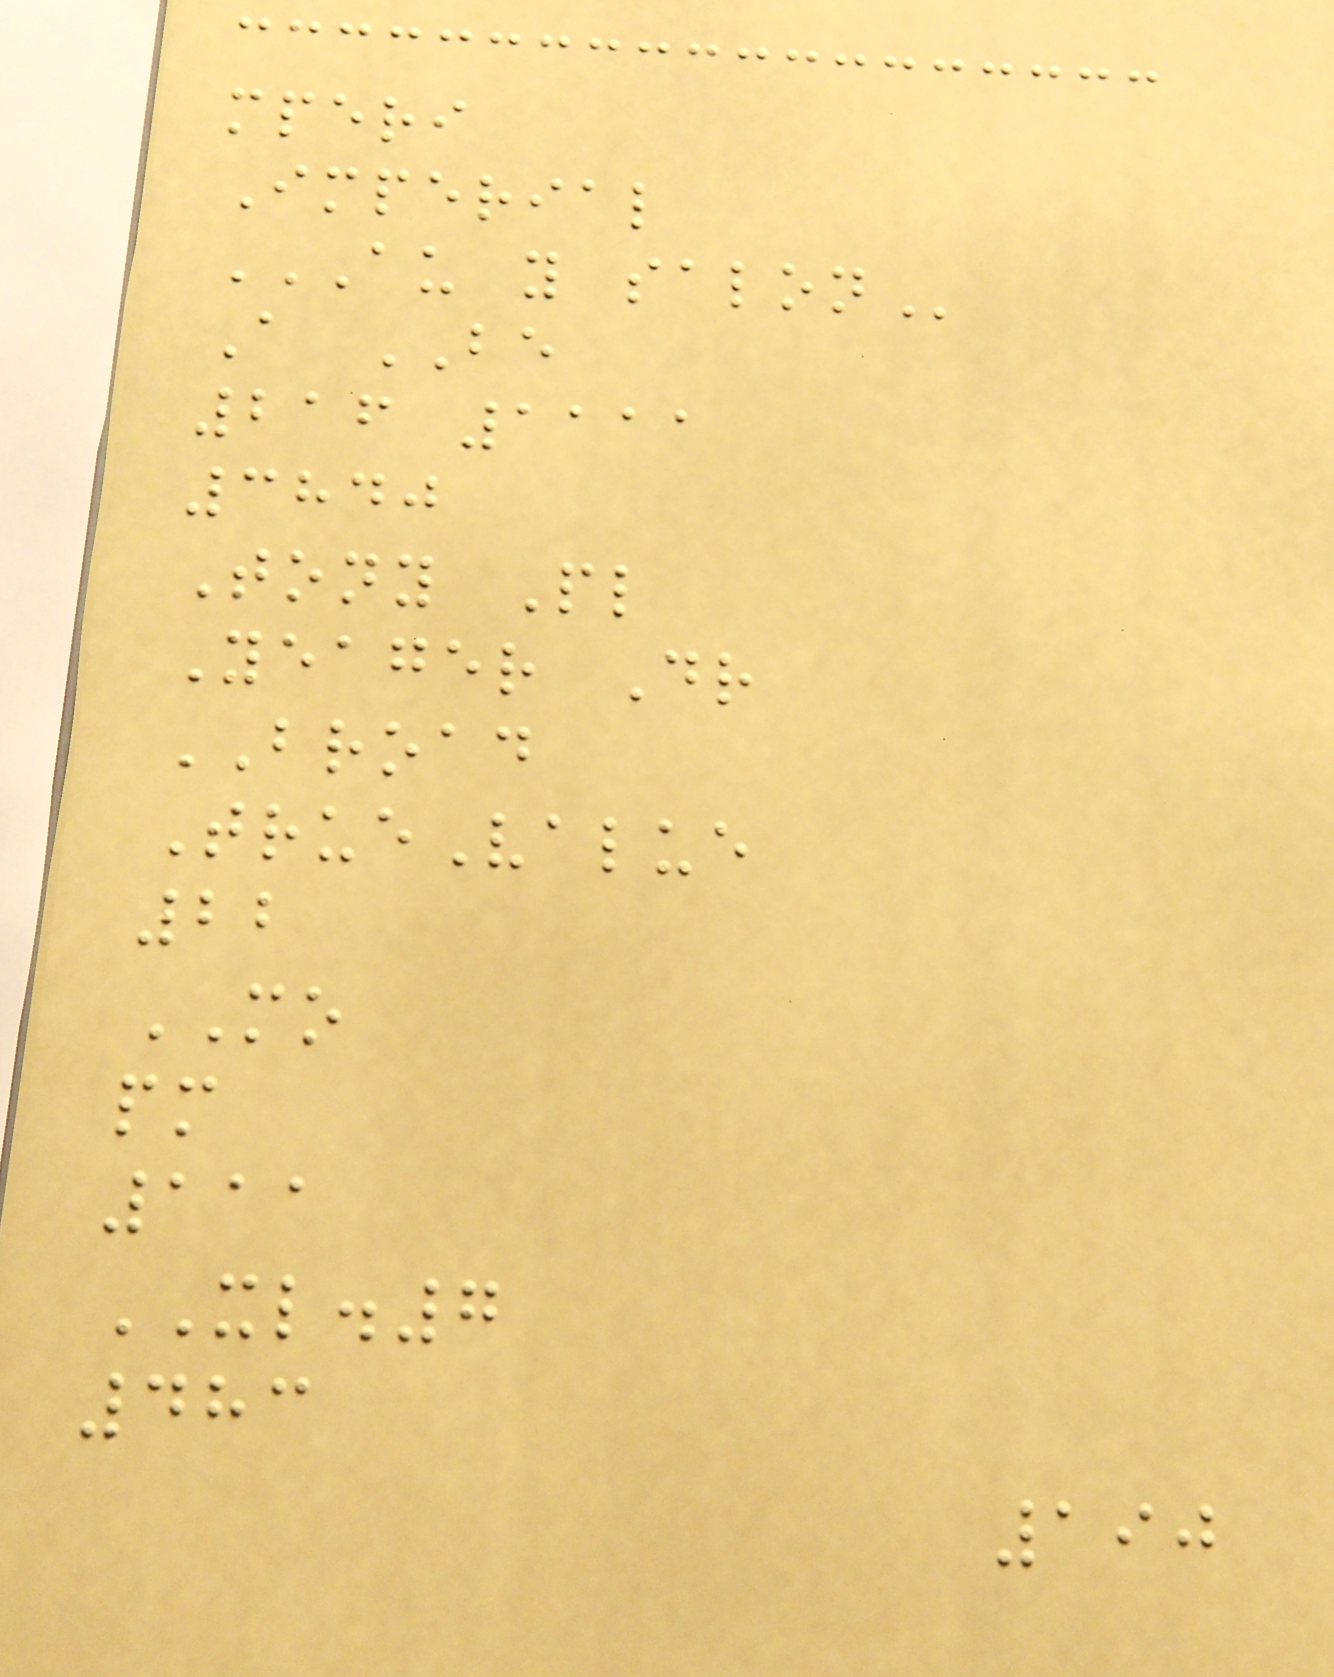mperi
Imperial
AU Y SALON
A BE
216 1111
3840
Tony Pl
Yeager Dr
BROAD
TrueValue
22
MO
pm
111
XL.7
483
190
